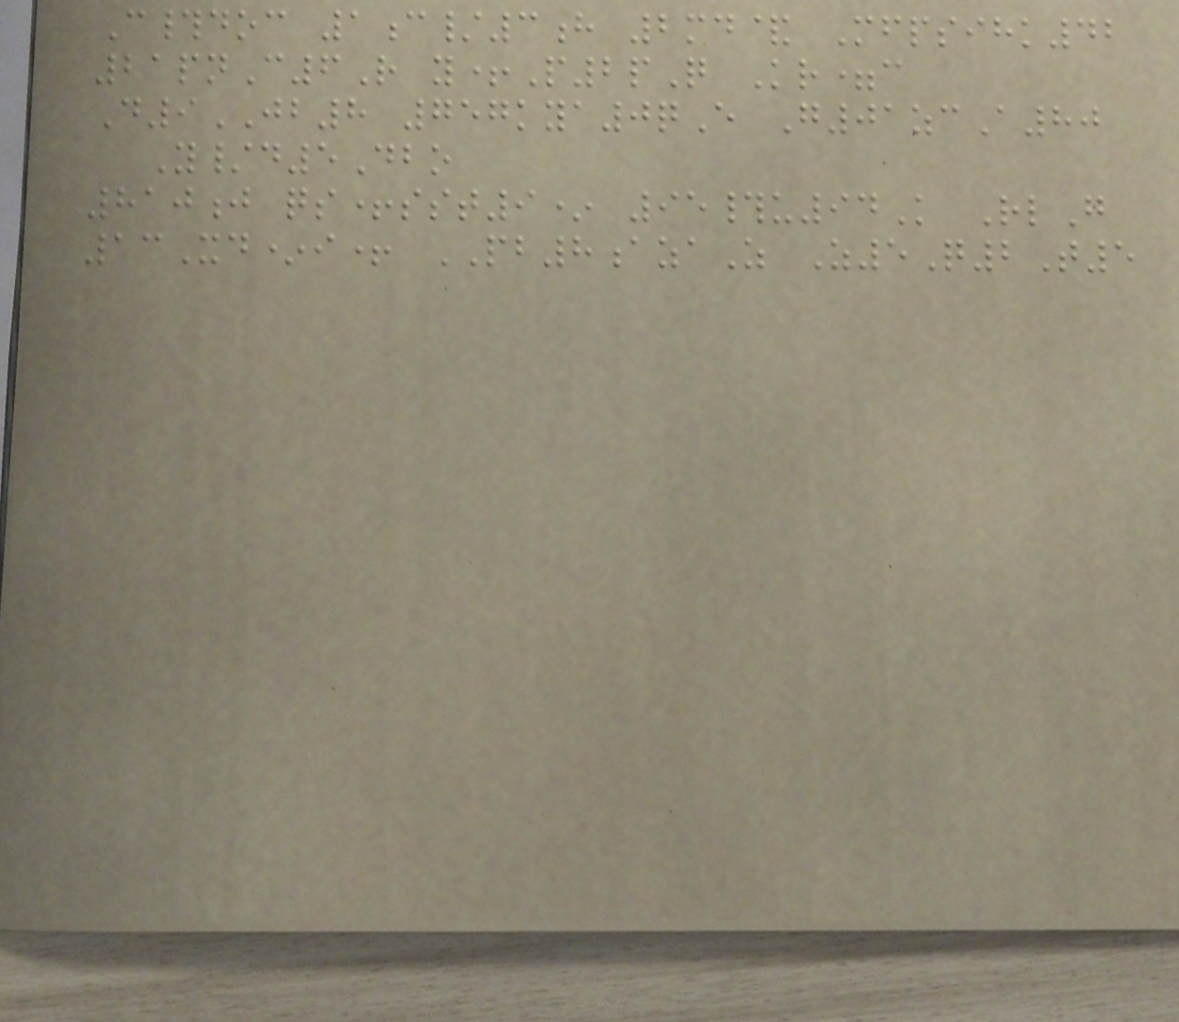C#doc 1c/3h 2md& Mfpsihk42
21pnC6R y+P2pQ Kr=c
D9JB8 757kya0qE G01zcA80
Y/d5Dbo
810j qs+sst9* 95#u94K RlG
13Xd*i+ PB8azaZ Z5Q2T5
